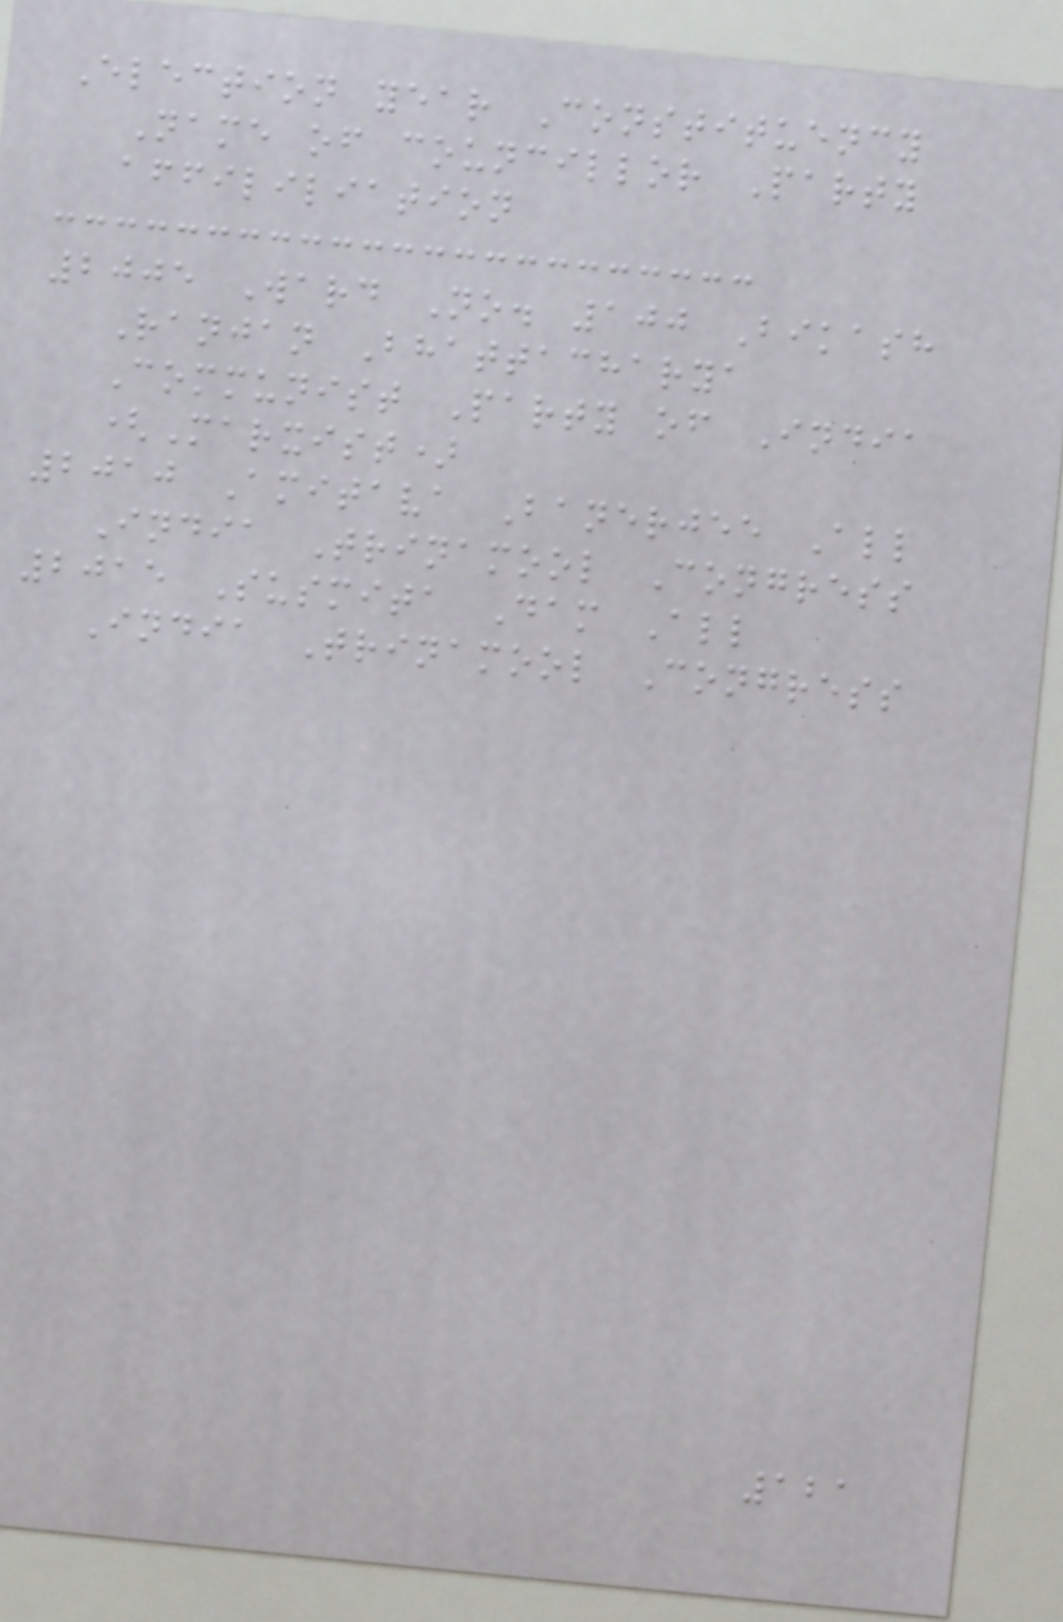Election year Constituency
Name of councillor Party
affililiation
2005 Ward No. 100 Bikash
Ranjan Bhattacharya
Communist Party of India
(Marxist)
2010 Amitava Banerjee All
India Trinamool Congress
2015 Susmita Dam All
India Trinamool Congress
121
